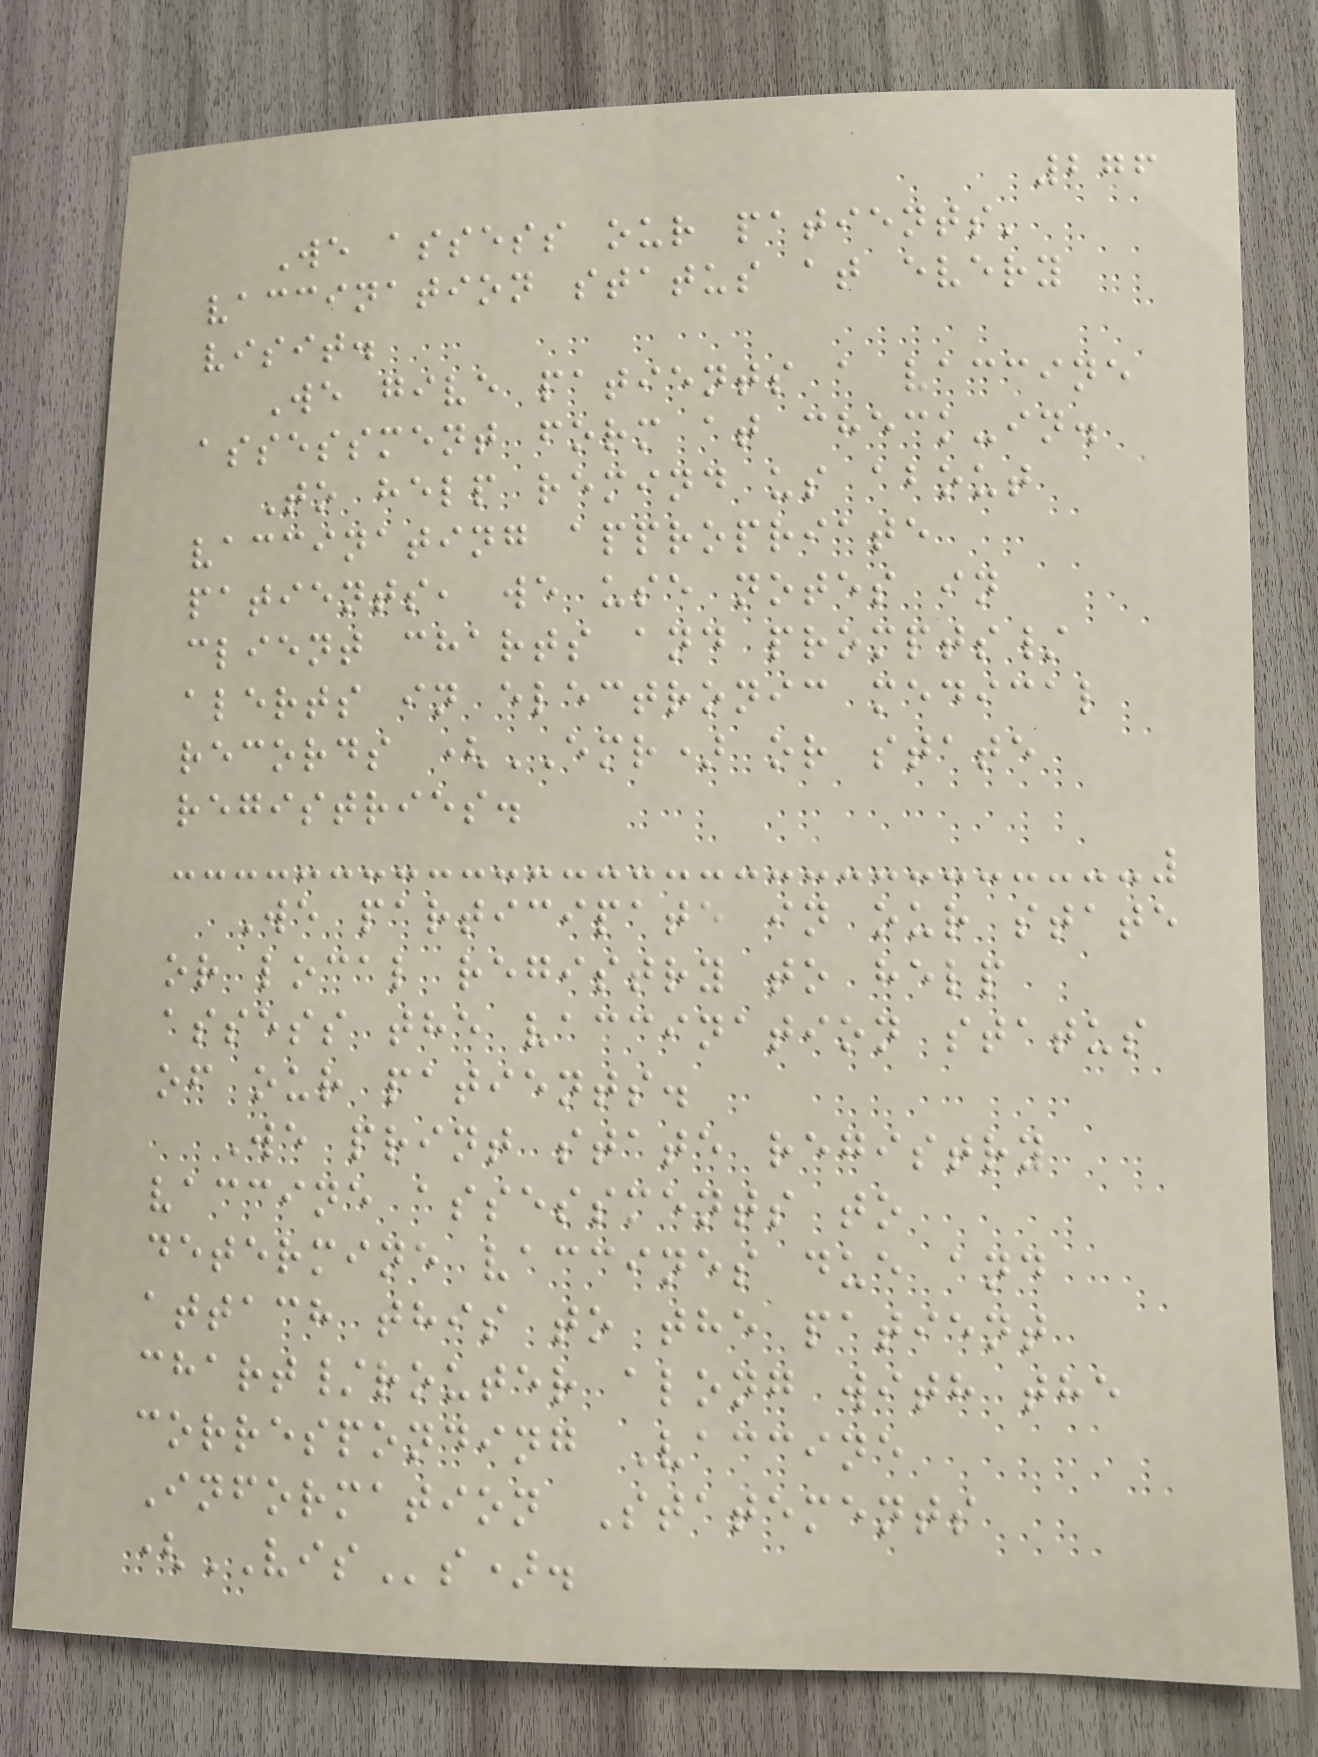276
We assess our patients'
vaccination status at every
visit.
We give patients a vaccine
assessment form at check-in.
To help remind us about
vaccinating appropriate
patients, we use notes in
client charts and prompts/
alerts in electronic medical
records (EMR) or state
registries.
We participate in our state
or local registry to help
assess the vaccination status
of our patients.
We print state registry
vaccine assessments to
determine vaccines due and
attach this to the patient
chart/router along with the
corresponding Vaccine
Information Statements
(VISs).
